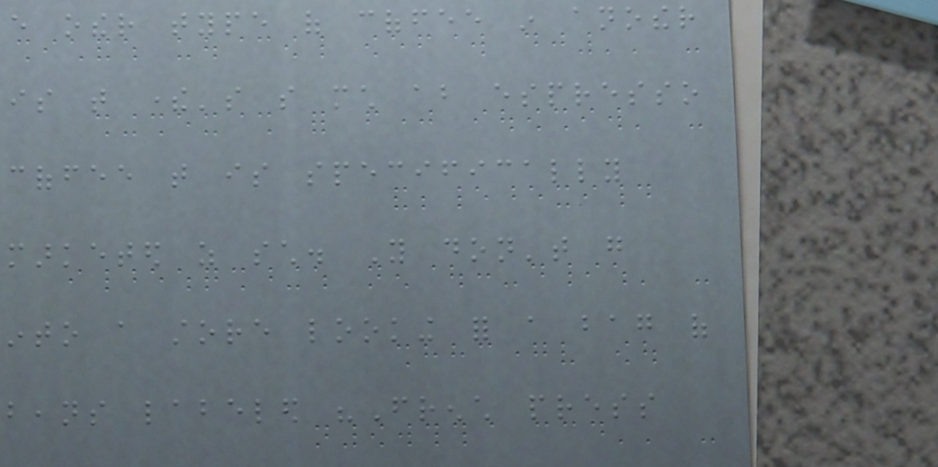every other type of coffee in another
is that there's so much about espresso
coffee that is specifically
marketed as such. You don't go
into a store looking for a bag of
beans labeled "French press
